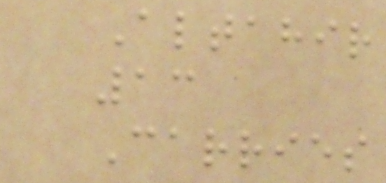Altahir
13
Carries
